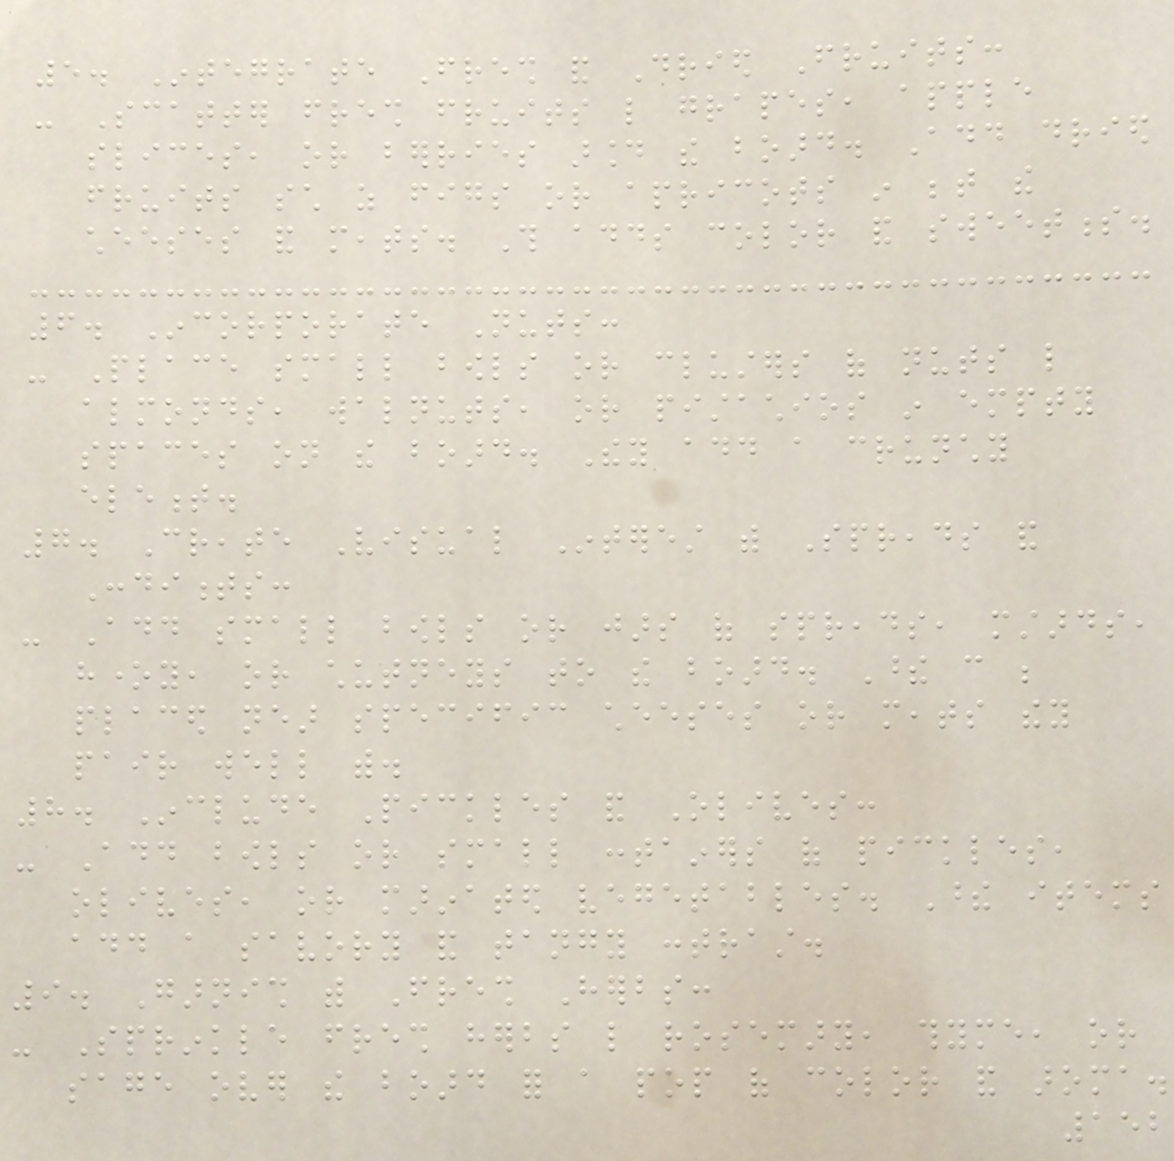5. Integrate Fresh and Dried Fruits:
- Scatter fresh fruits like grapes, apple
slices, or berries around the board. Add dried
fruits such as figs or apricots in between the
cheeses and meats. This adds color and sweetness.
6. Incorporate Nuts:
- Place small bowls or clusters of nuts like
almonds, walnuts, or pistachios in empty
spaces on the board. They add a crunchy
element.
7. Create Visual Interest with Spreads and
Condiments:
- Add small bowls or jars of spreads, mustards,
honey, or chutneys to the board. These can be
placed near specific cheeses or meats they
pair well with.
8. Include Pickles and Olives:
- Add bowls or small containers of pickles,
olives, or marinated vegetables. These items
add a savory and tangy contrast.
9. Garnish with Fresh Herbs:
- Sprinkle fresh herbs like rosemary, thyme, or
sage over the board for a pop of color and aroma.
152
